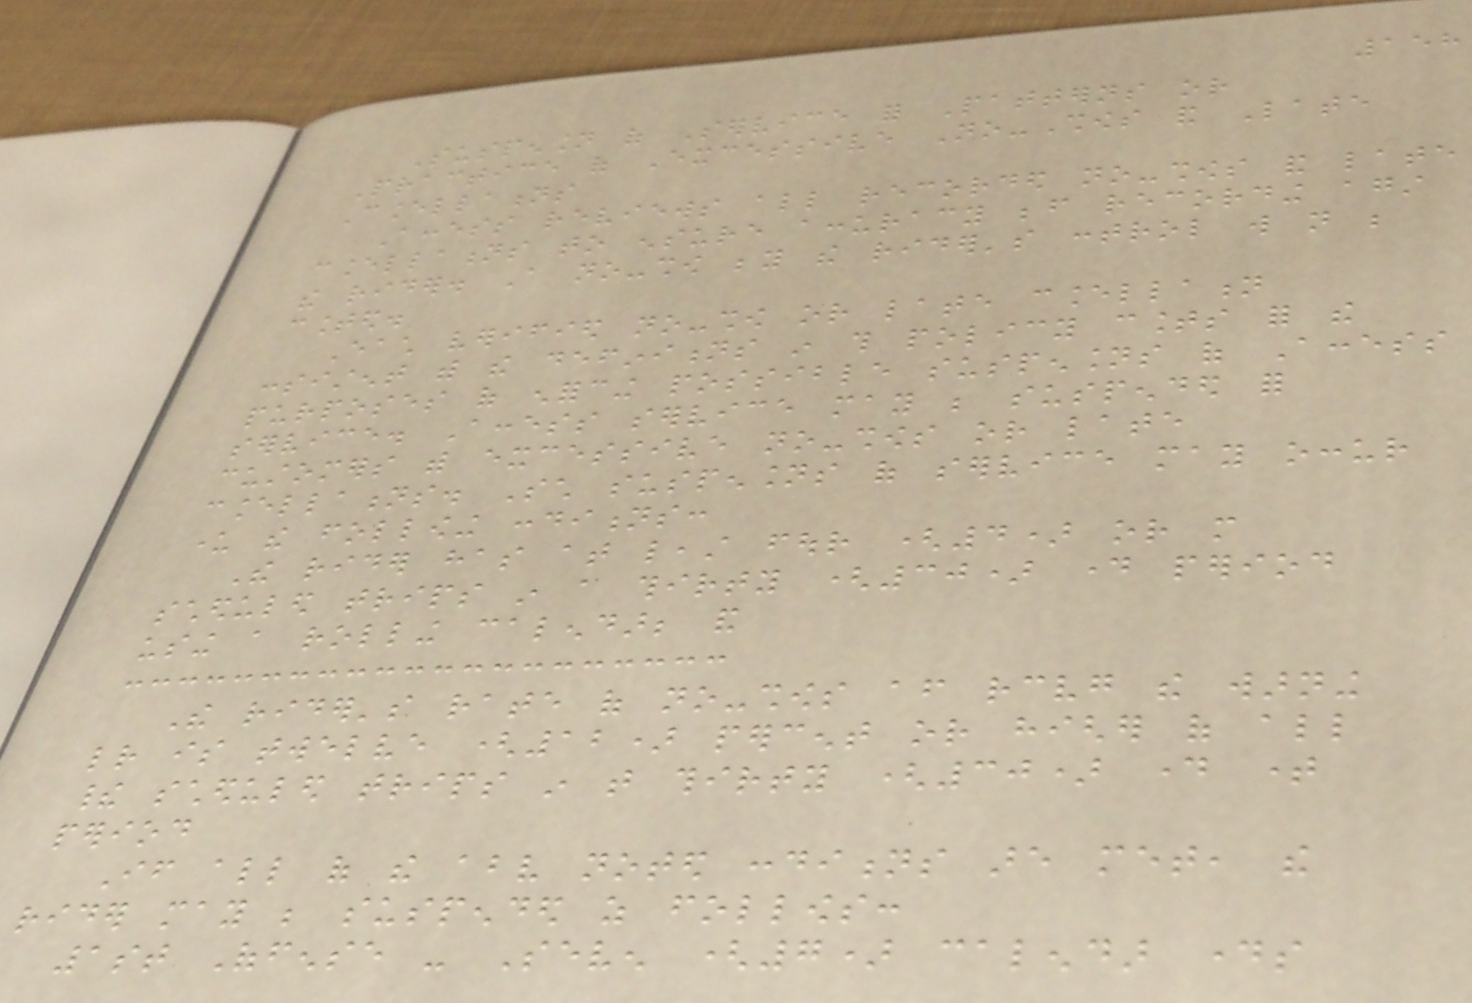158
Suspension of Service for Patterns or
Practice of Excessive No-Shows and Late
Cancellations
Access reviews all recorded no-shows and late
cancellations to ensure accuracy before recording against
the rider. A no-show beyond the rider's control will not be
counted.
Each verified no-show or late cancellation
consistent with the definitions in this policy counts for the
purposes of enforcing possible suspensions of Access
service. Access service may be suspended for
customers with excessive no-shows or late
cancellations. Such suspensions of service may occur
under the following conditions:
The rider has at least four (4) or more
scheduled trips in a thirty (30) day period
using a rolling calendar; and
The rider's rate of no-shows after receiving the warning
letter is twelve (12) percent or higher of all
their scheduled trips in that thirty (30) day time
period
If all of the above noted conditions are met, the
rider may be suspended as follows:
1st Offense - Seven (7) calendar days
